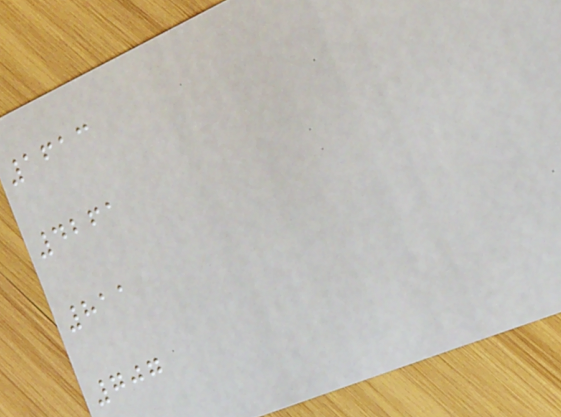1613
4261
811
707
